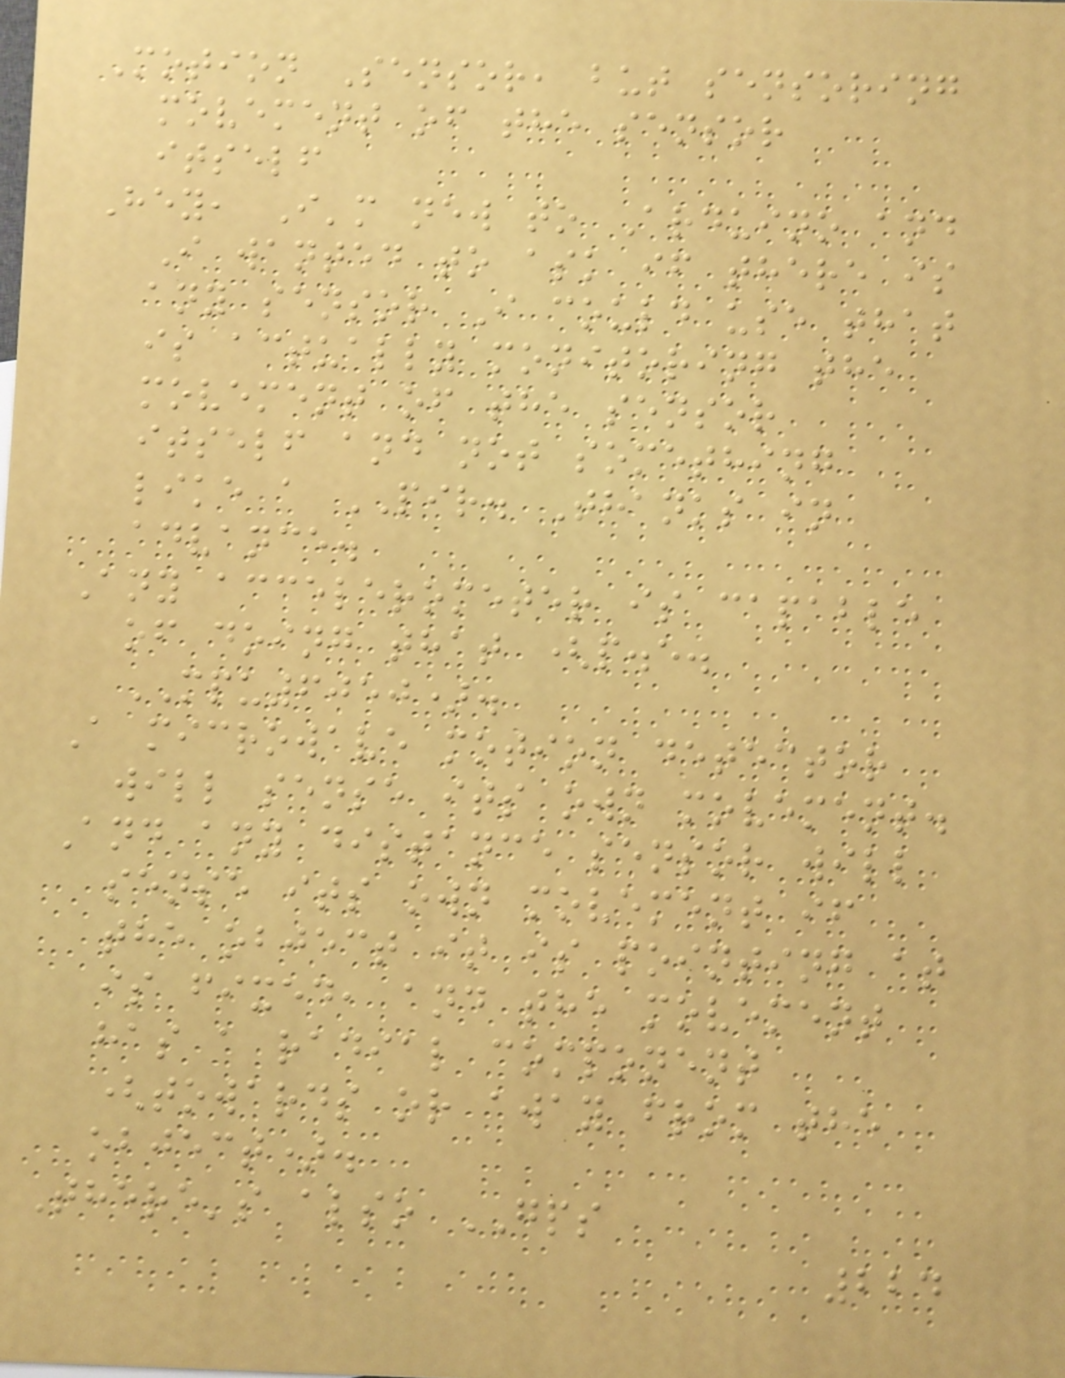Motion Sensor, but sensoring
movement of the sensor
itself
Hey, I'm new to Arduino and
I wanted to ask if there is
any sensor I could use that
is actually monitoring the
movement of the sensor
itself and not something
like a PIR. Thanks in
advance.
Any accelerometer is capable
of doing that (p.e.
MPU6050).
A microwave motion detector
will sense its own movement.
And any distance sensor will
sense its own movement if
the object it is pointing at
is fixed, and the movement
has a radial component
(towards or away from the
object).
There's also GPS
224
